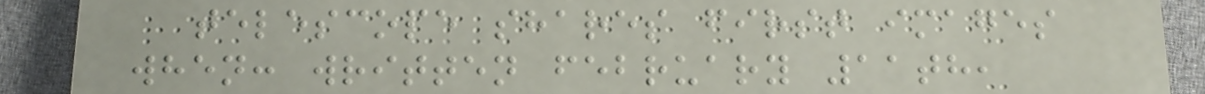telescope shares first images
when: written february 11th,
